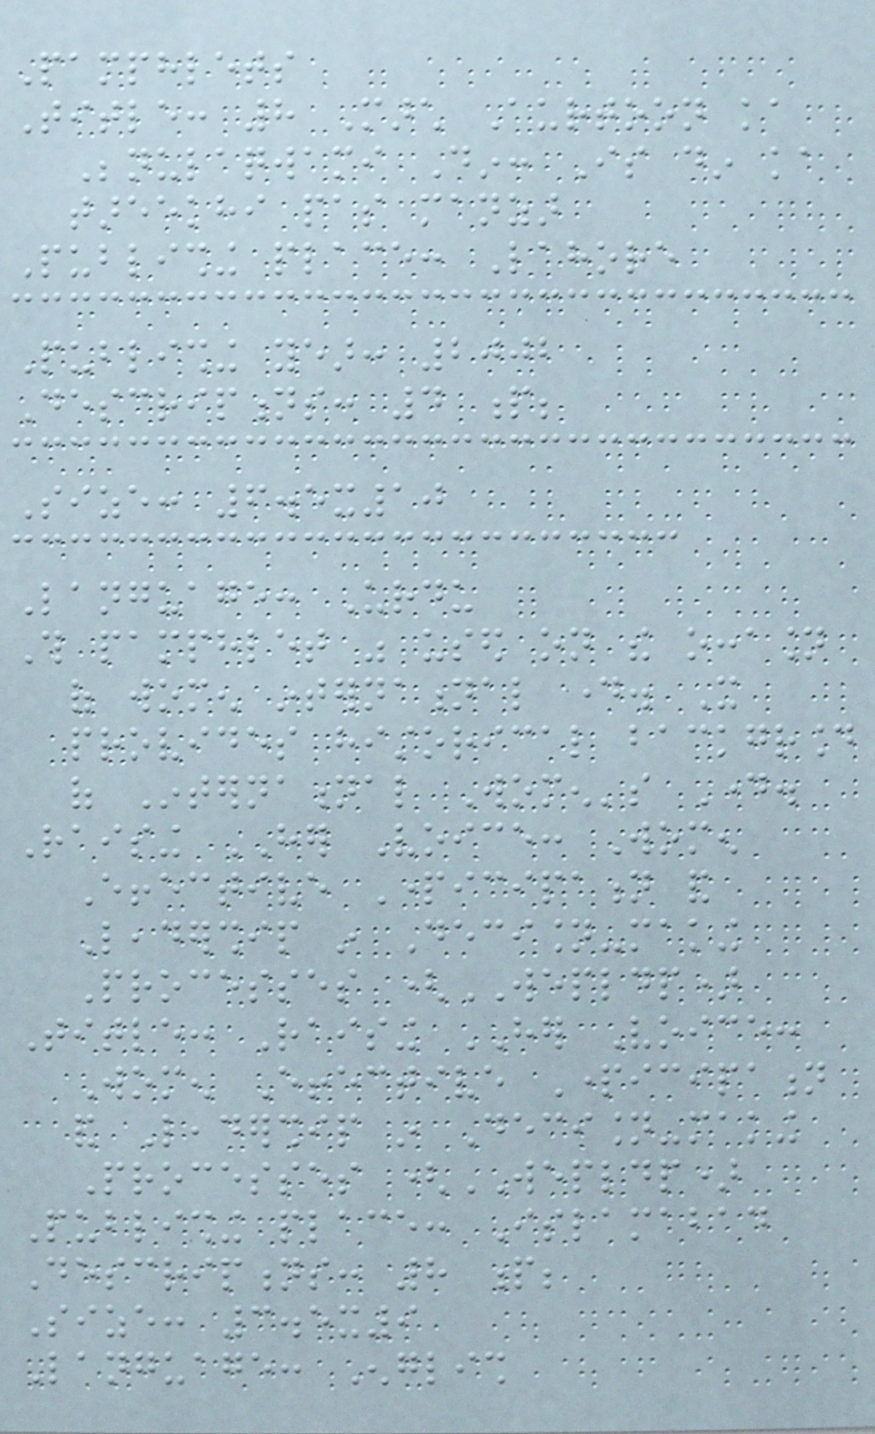Pamphlets
Title: 8 March Aurtoon ka
Benulaqwami Din: Is din ka
tareekhi pas manzar
Publishing place: Lahore
Publishing year: 2002
Descriptions: 4 p;
Size: 6.5x10
Language: Urdu
This pamphlet was used on the occasion
of women international day. It
provides historical background
of International Women's Day.
Raising HER Voice: Women
Effective Participation and
Leadership in Decision-making
Processes (WEPLDP)
Title: Raising HER Voice:
Women Effective Participation
and Leadership in Decision-making
Processes (WEPLDP)
Publishing place: Islamabad
Descriptions: 8 p;
Size: 3.5x9
Language: English
